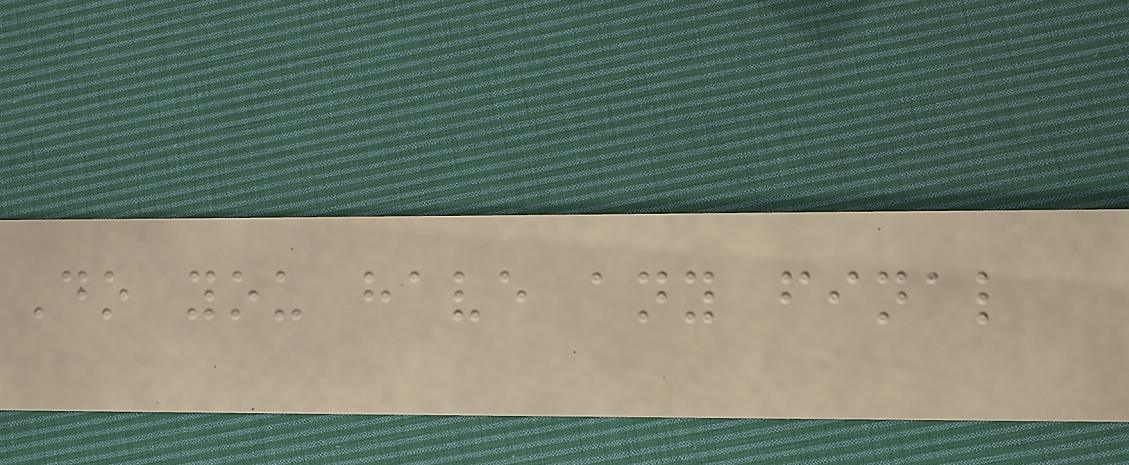Do you have any final
